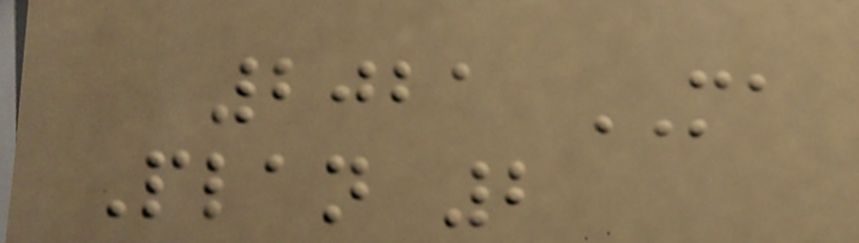2021 MA
Plan 2
